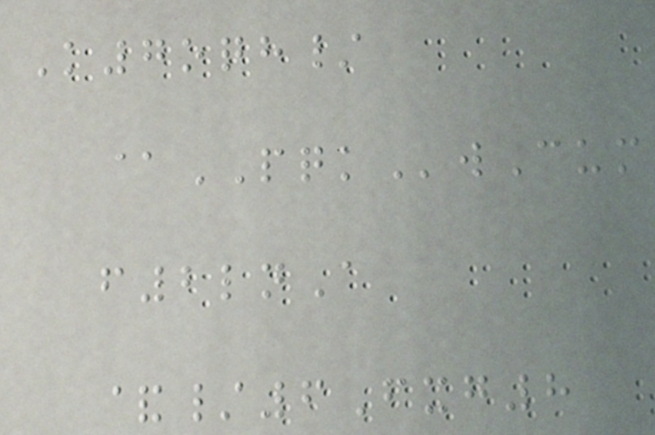K7oqh/
@PQKwCum
f2lnA
&/6Fxg8
